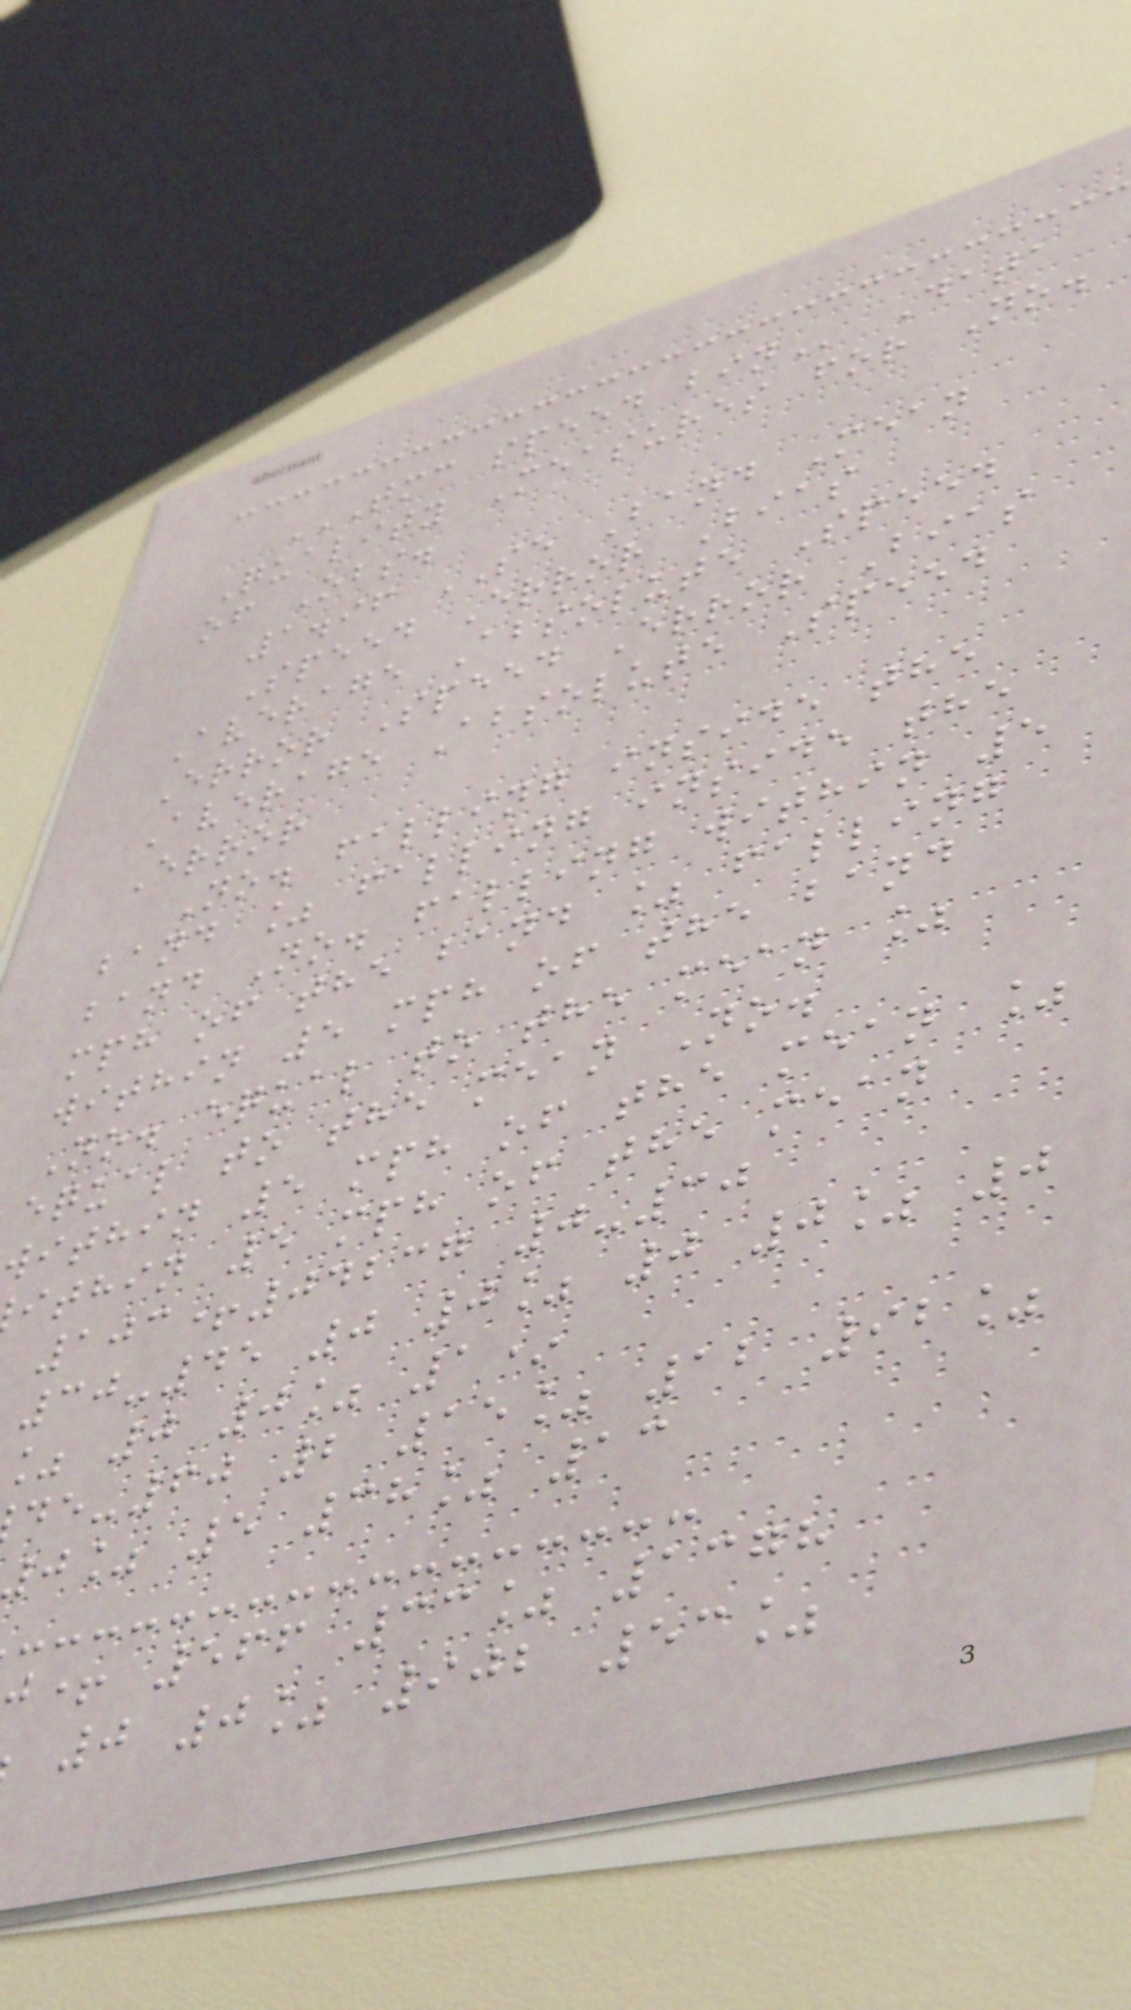TMC SPEED BIN Data
Quality Measures for No.
of Obs.
1.96 SE Band Mean
Speed Error Bias
Average Absolute Speed
Error Speed Error Bias
Average Absolute Speed
Error
No. falling inside the
band % falling inside the
band No. falling within 5
mph of the band % falling
within 5 mph of the band
No. equal to the mean %
equal to the mean No.
within 5 mph of the mean %
ithin 5 mph of the mean
103+04237 0-30
30-45 0 0% 0 0% 0
% 0 0% 1*
-60 2 15% 12 92%
j% 5 38% 13
+ 566 33% 1378
0 0% 902 53%
